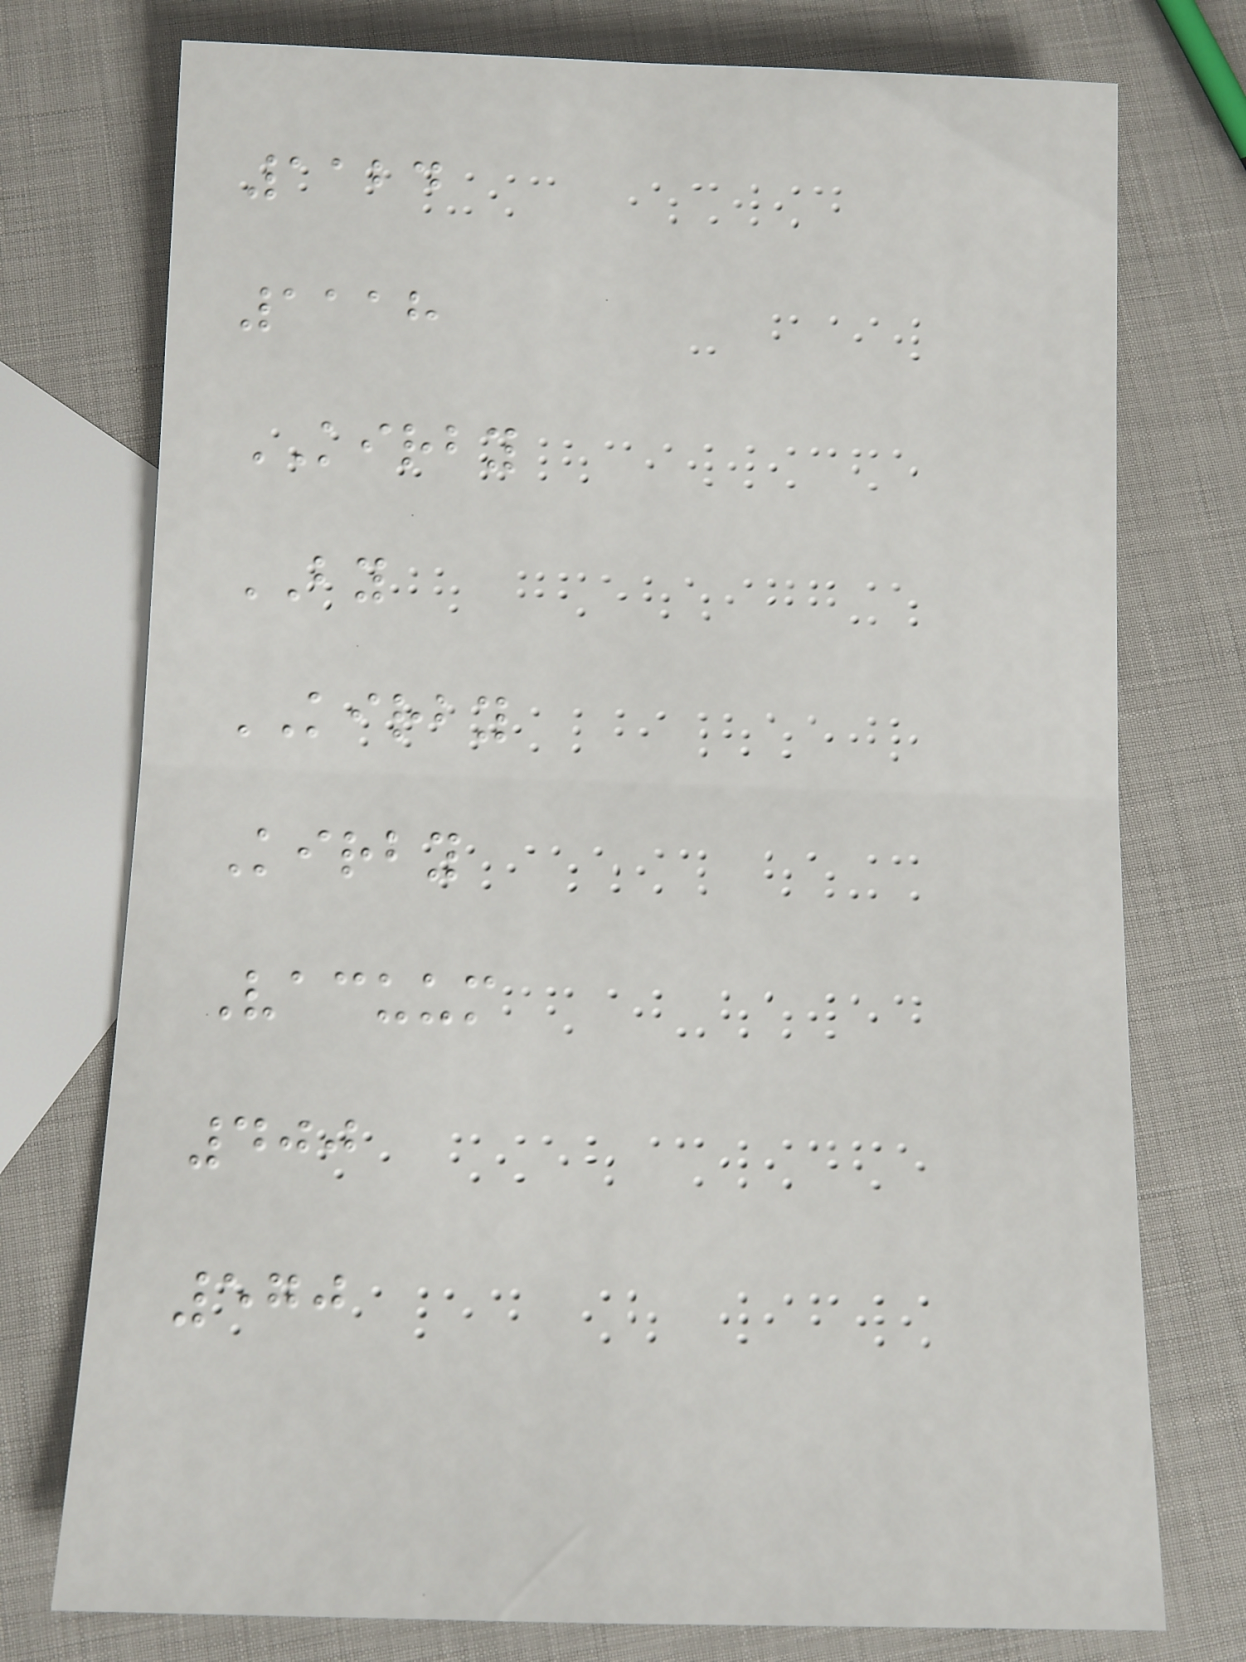1124
1118
KIRBY
BY
KIRBY
Kirby
Vacuum
400
570
